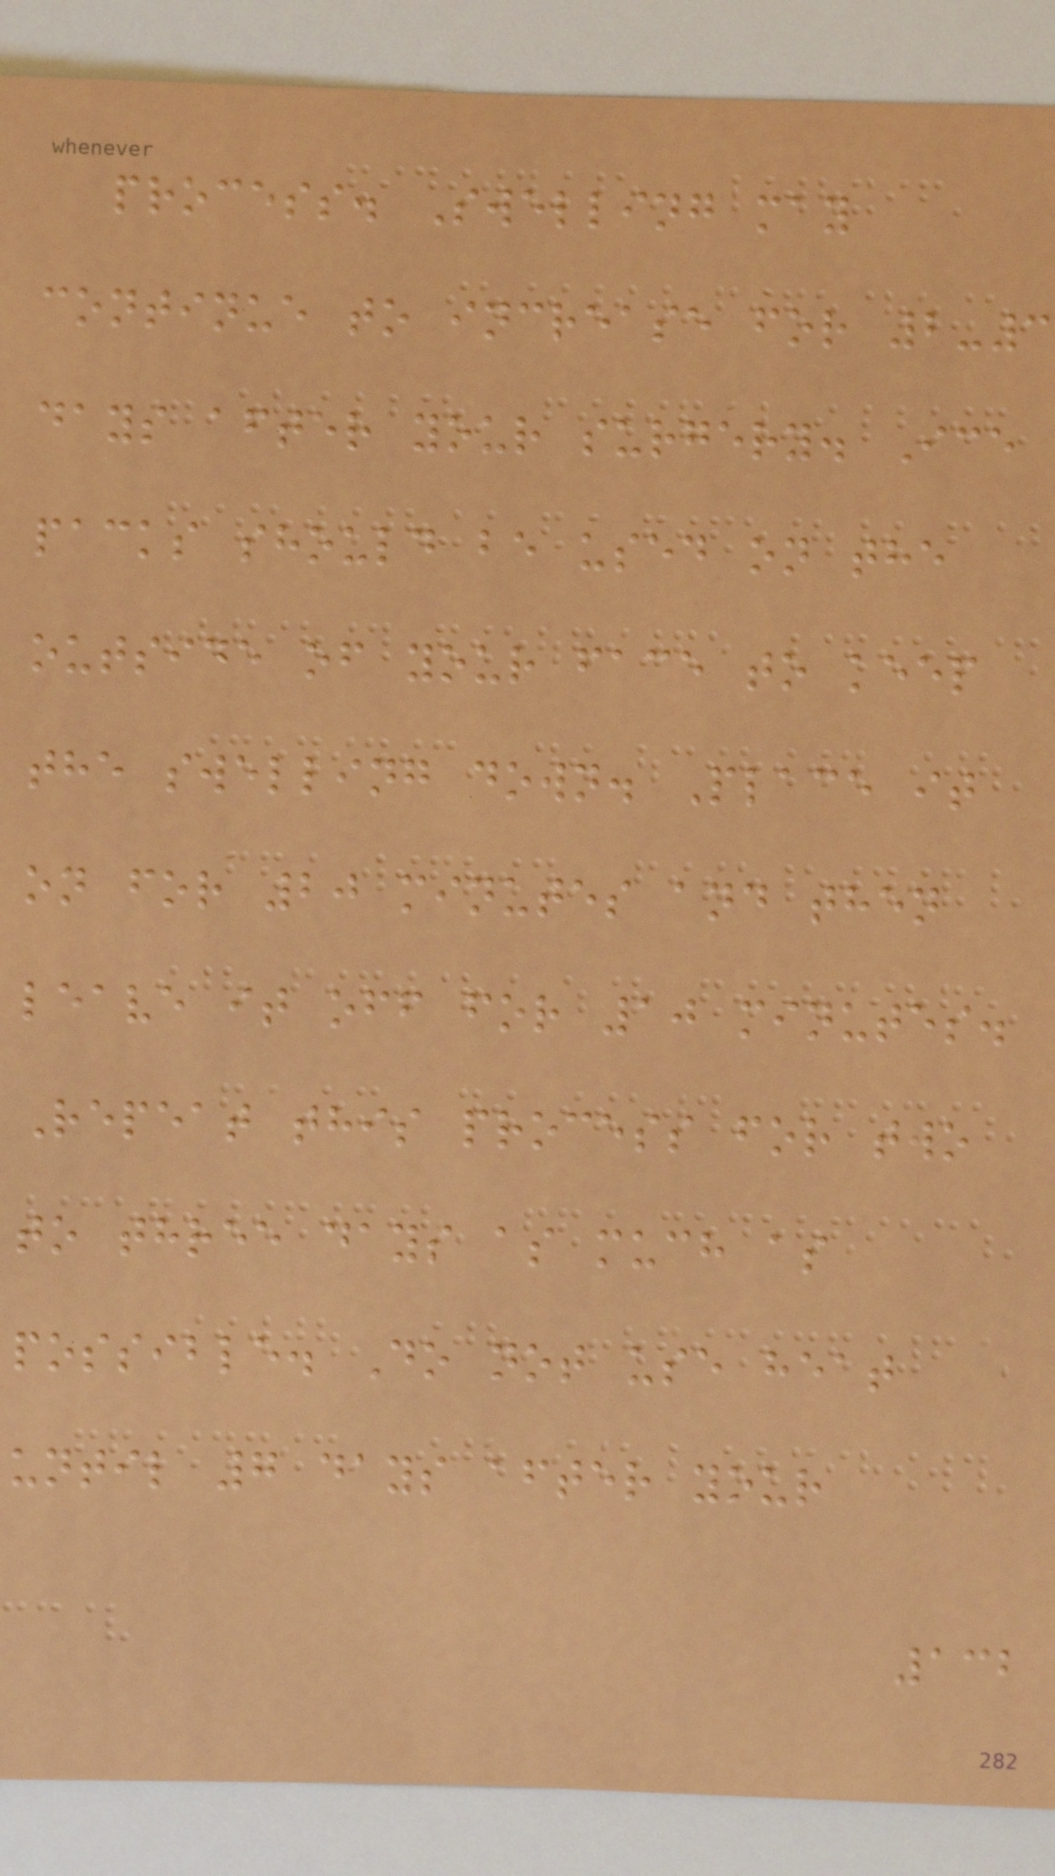process. Swelling may
continue to increase for 2-3
days after your surgery. Ice
packs should be used on the
outside of your face to keep
the swelling down. Place it
on for 20 minutes and then
leave it off for 10 minutes.
Repeat this process for two
to three days as much as
possible. Do not use heat
until 7 days after your
132
